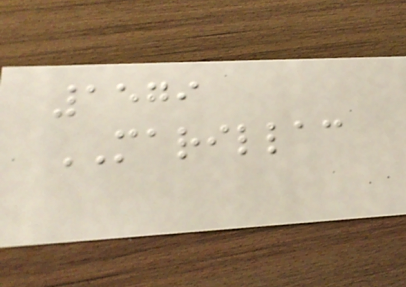1579
MARILLAC
